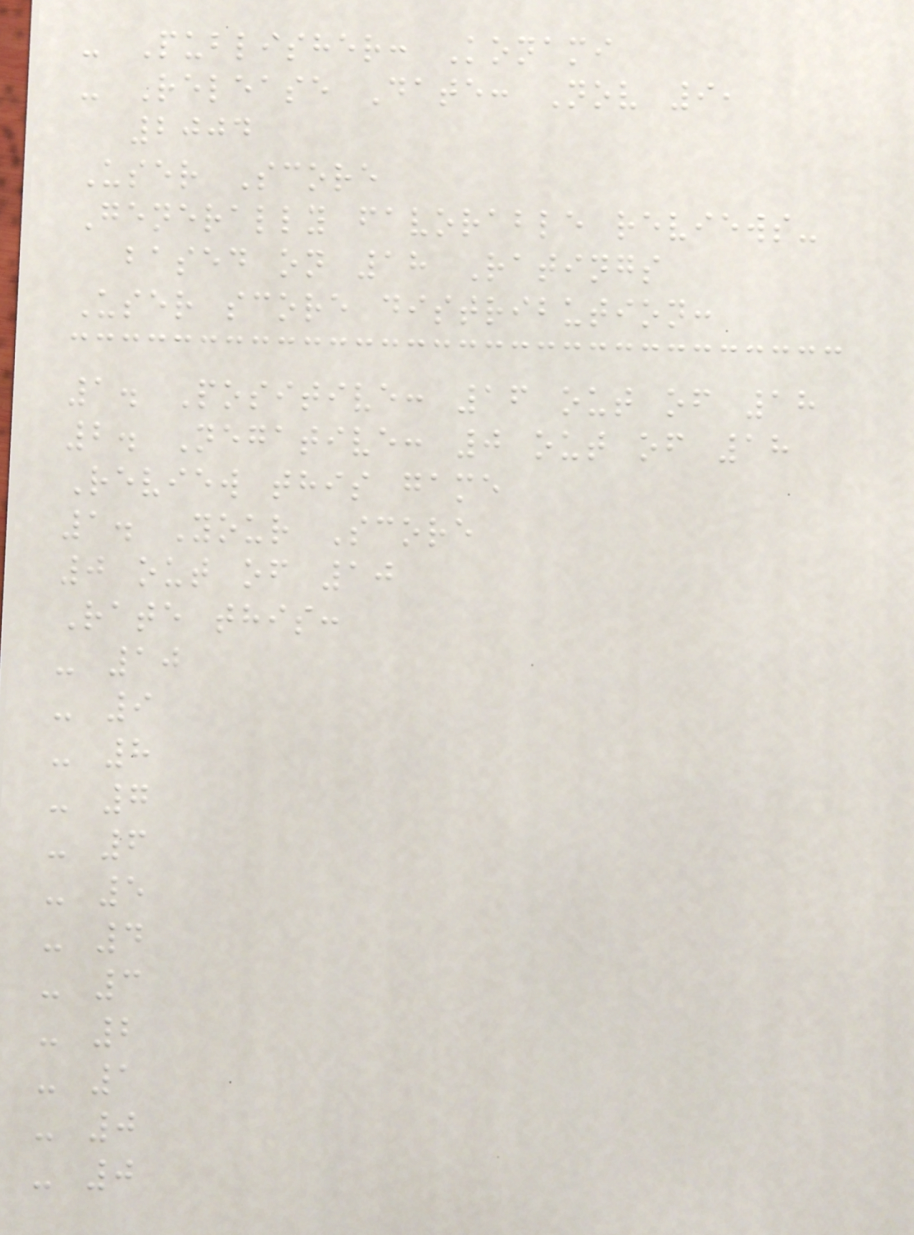- Publisher: Konami
- Release Date: Nov 9,
2004
User Score
Generally favorable reviews-
based on 18 Ratings
User score distribution:
1. Positive: 16 out of 18
2. Negative: 0 out of 18
Review this game
1. Your Score
0 out of 10
Rate this:
- 10
- 9
- 8
- 7
- 6
- 5
- 4
- 3
- 2
- 1
- 0
- 0
